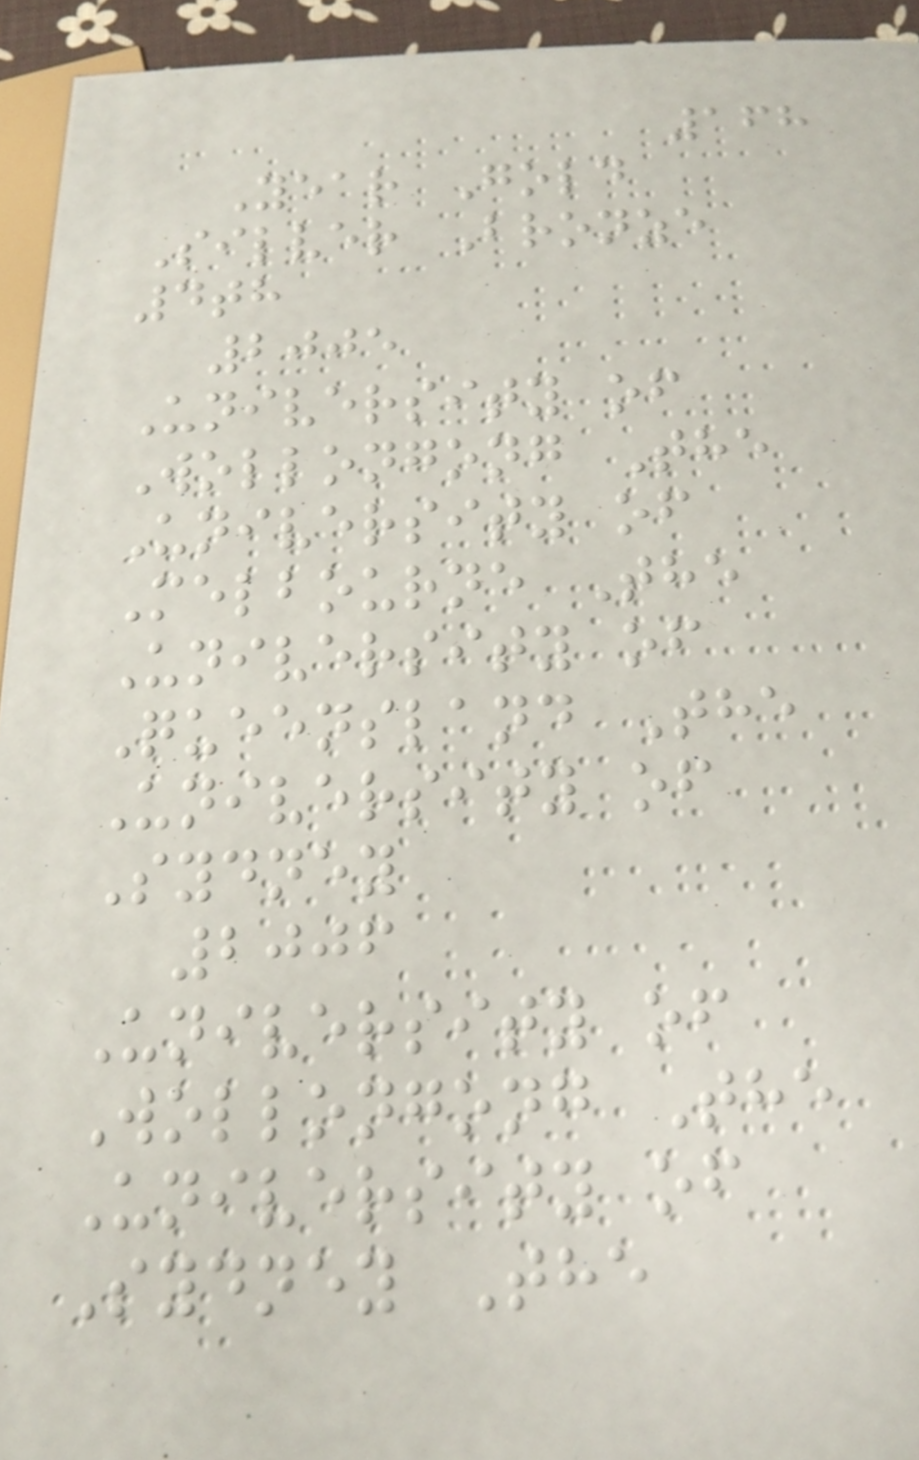168
Year Gold
Silver Bronze
4th
2005
University of
Wollongong The
University of
Melbourne The
University of
Queensland The
University of
Sydney
2006
University of
Wollongong The
University of
Sydney The
